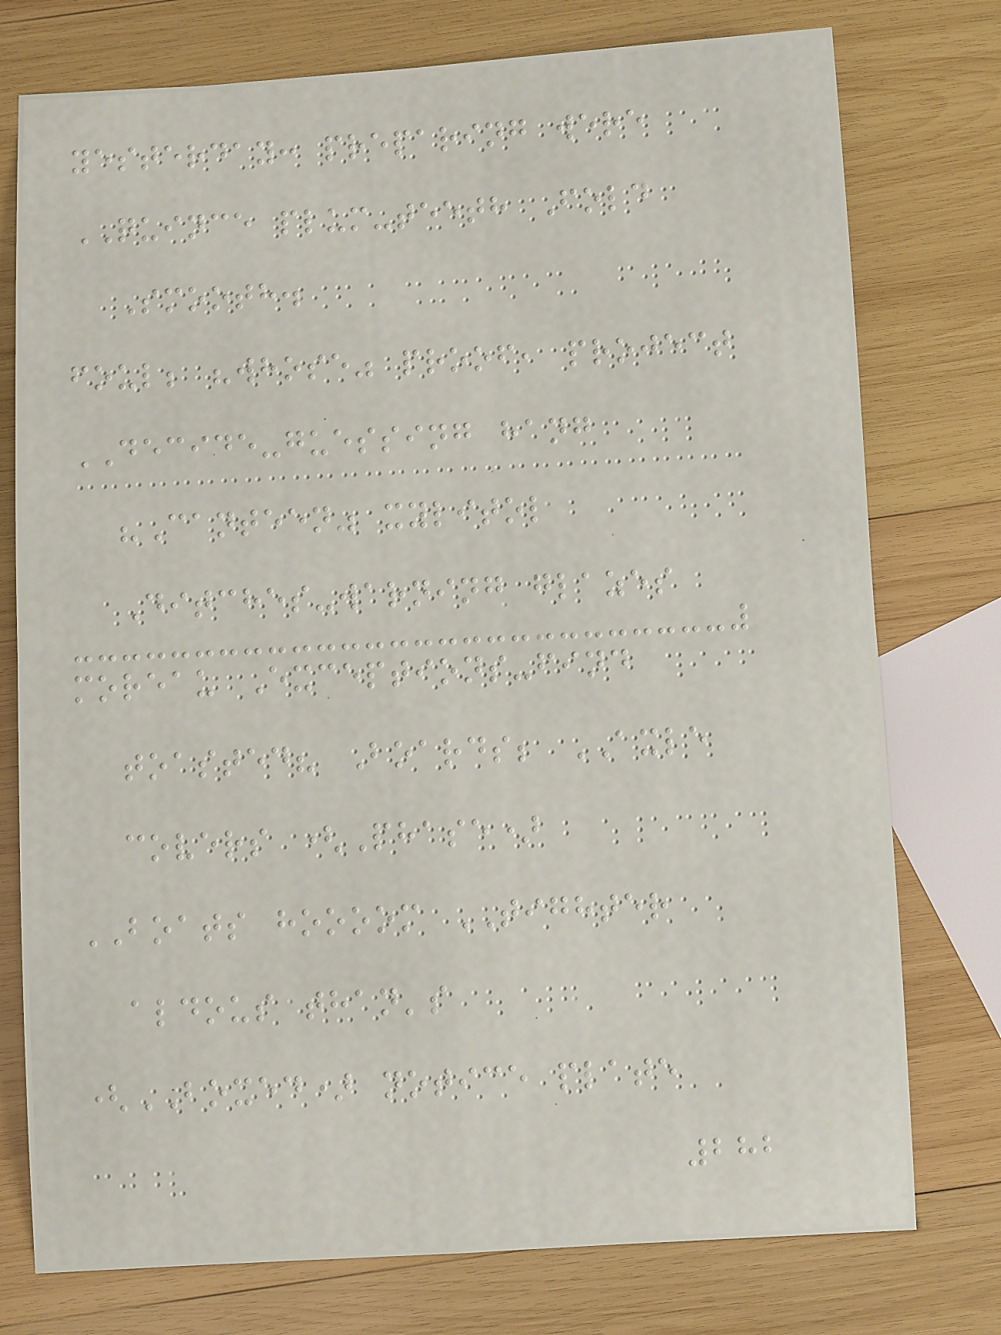yesterday: preparing were
QUINCE plum-teeth Fold
Smooth.
foul; "whose" proof, project
DECIDE-guessing hang
"Canteen" xylitol
Ditches-warning glazes
moreau Exceptions-find
toasted? Boards; AXLE
covers (Phase)
BOATS hoooom TIGHTER
aldous than's
(BOXED) notice plate
282
